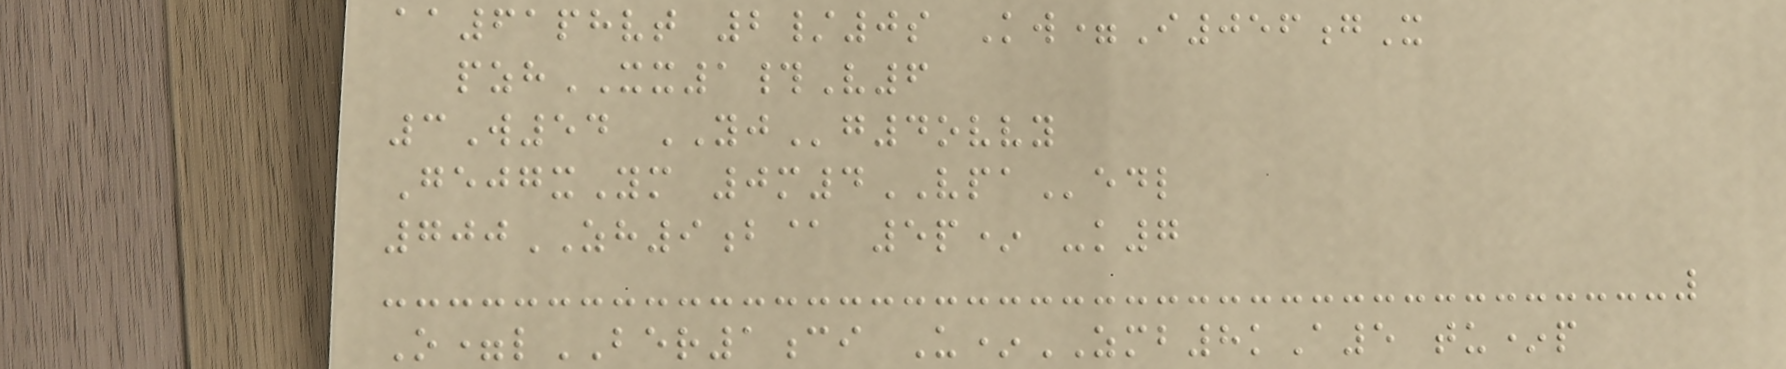aa61phvt 2/0s Kw=I056gX
pzhXX1#V6
3W54 YJg4ovvy
GejgxYm 0m4VPAedl
700ZH9b@ 5p* -k7
O=lBER1ci U*ZMB8kA5 tu*p
